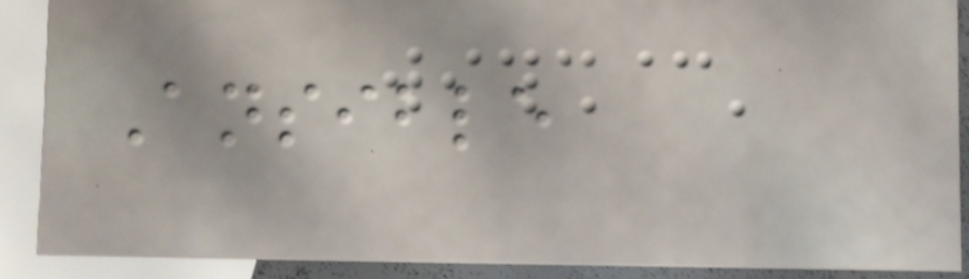Ansible
